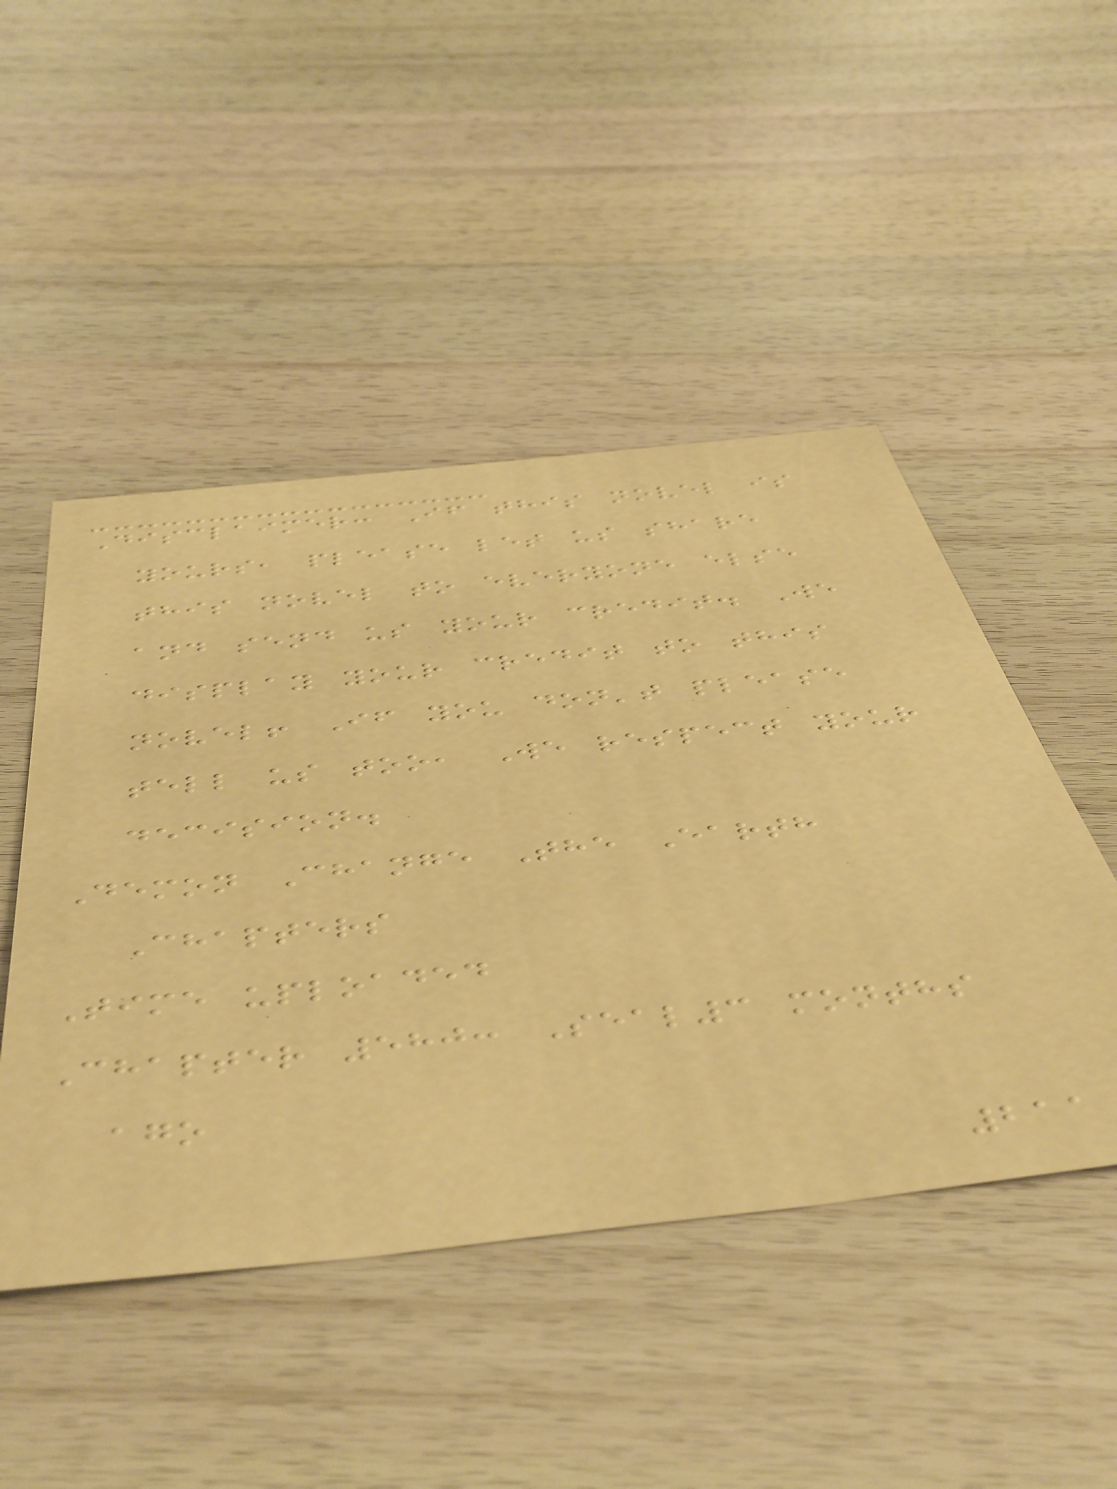Disclaimer: If this novel is
yours, please let us share
this novel to everyone else
and send us your credit. We
display your credit to this
novel! If you don't please
tell us too, We respect your
decision.
Demon Change The Earth
Chapters
Time uploaded
Chapter 580: Seal3 months
ago
211
